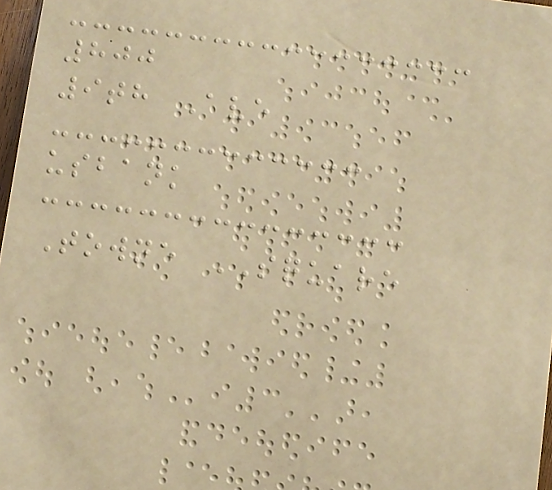800
9th Ave
usbank
Towne SQUARE
